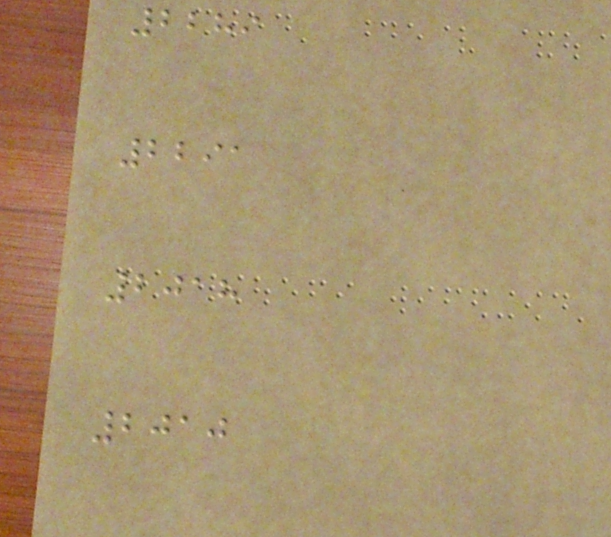2289
2291
2018
2010
